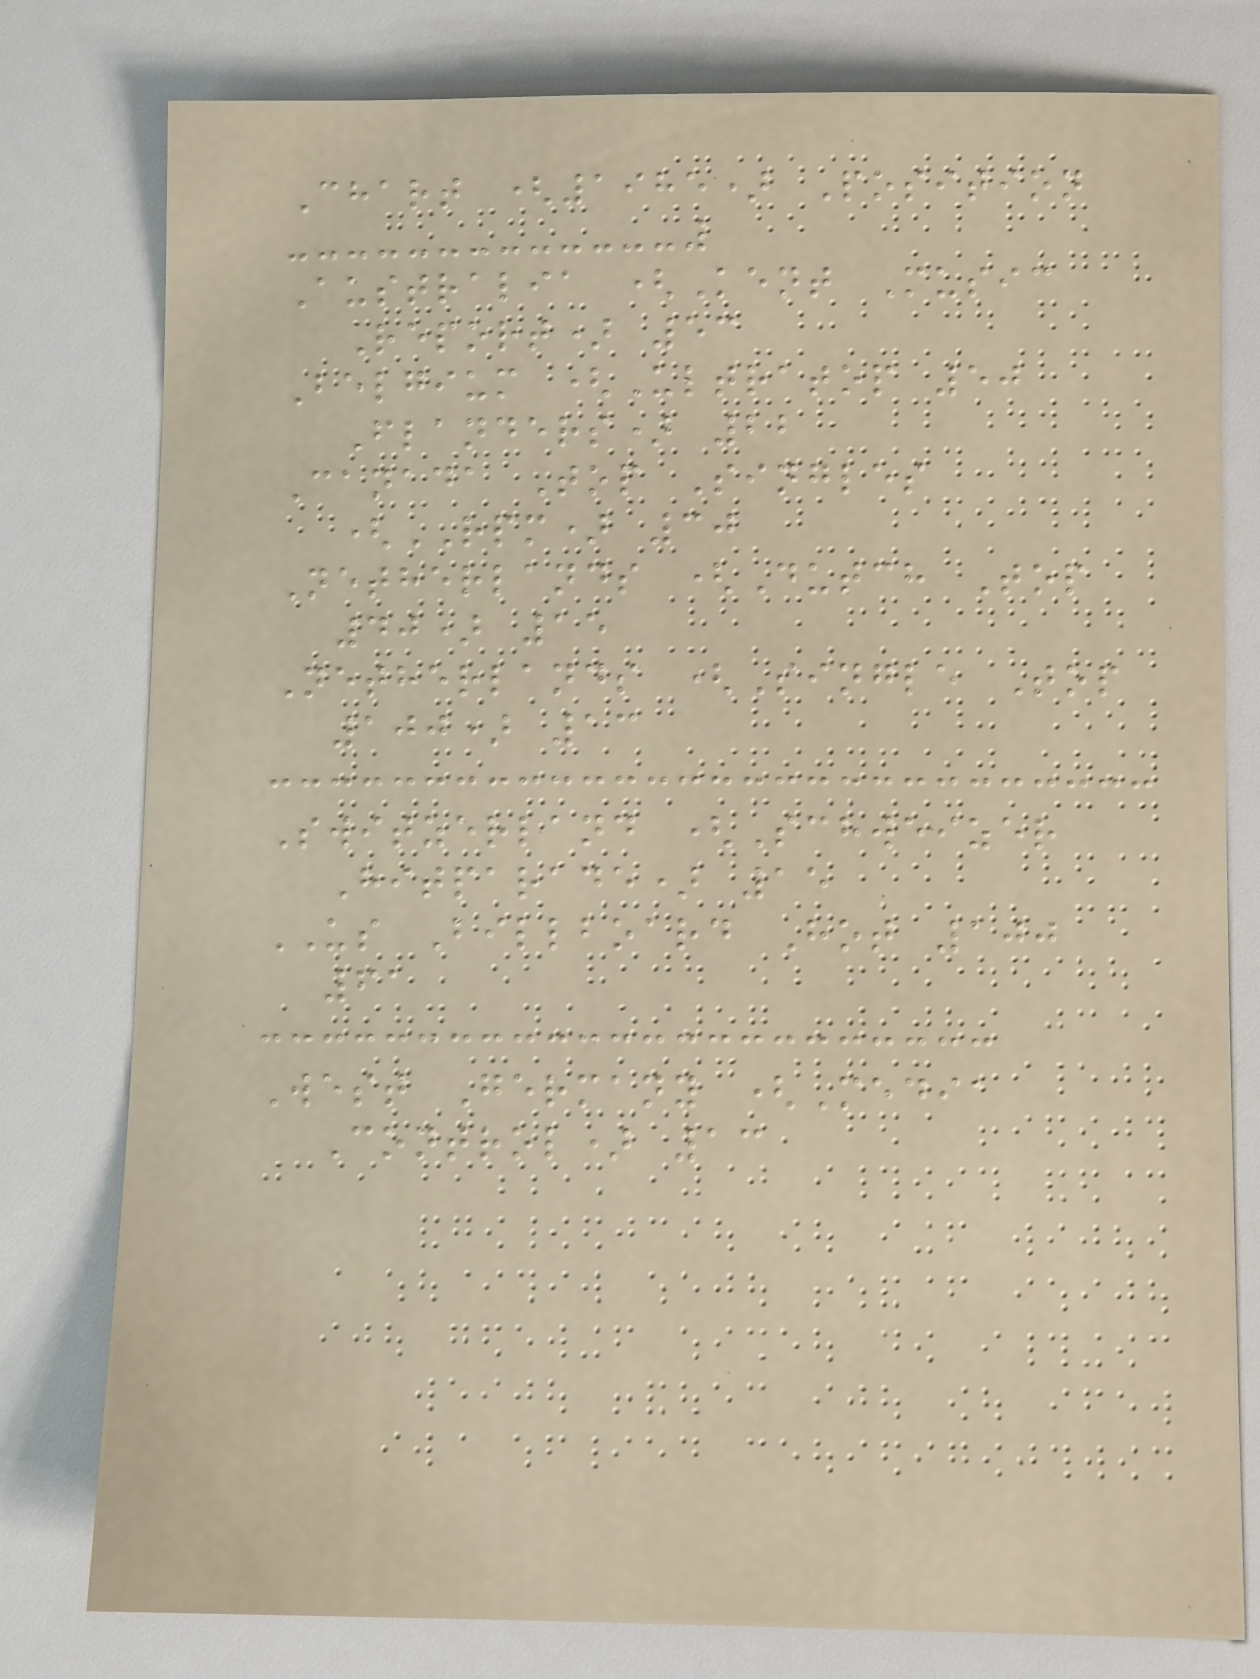Chart (1985) Position
Australia (Kent Music
Report) 53
Belgium (Ultratop 50
Flanders) 22
Canada Top Singles
(RPM) 30
Netherlands (Dutch Top
40) 15
Netherlands (Single Top
100) 13
Switzerland (Schweizer
Hitparade) 15
US Billboard Hot 100
61
West Germany (Media
Control) 13
